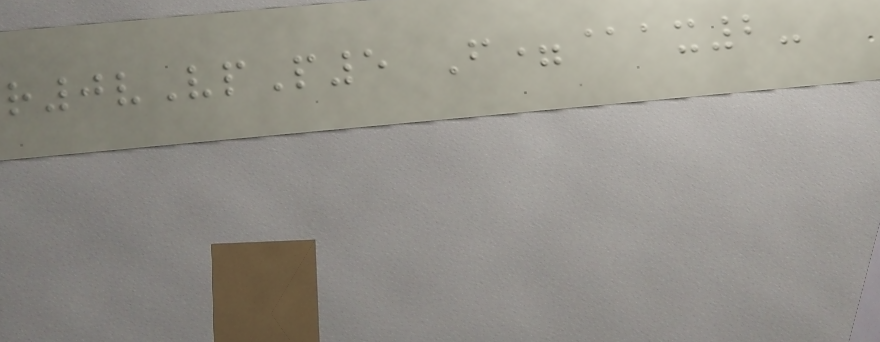r0vVpP5 F=@ax2-
